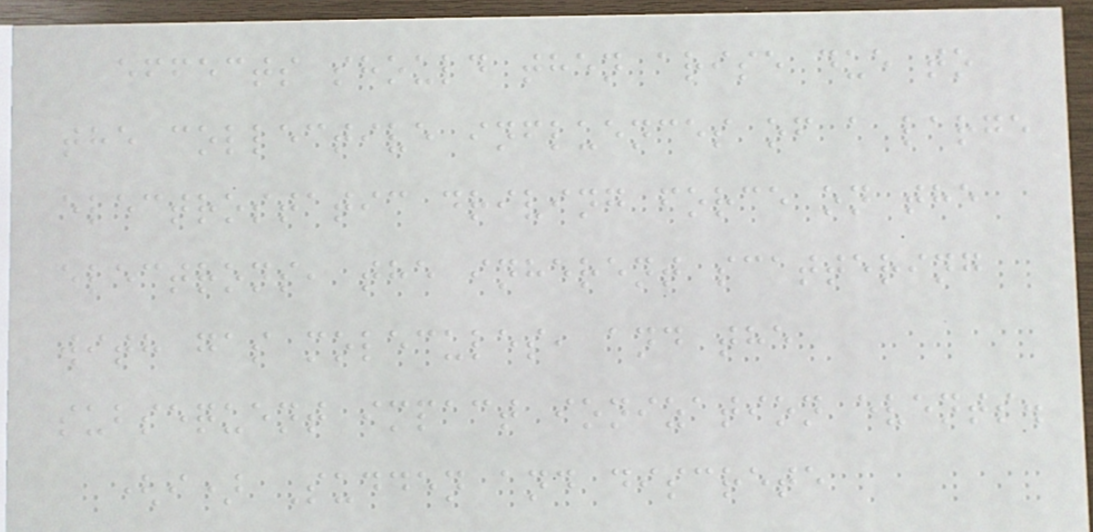effects should then arise due to
the collective influences of a large
electrostatic driving force on the
electrons, the inherent scattering
with gas molecules, and the
subsequent impact ionization events.
(i) Sudden and discrete
